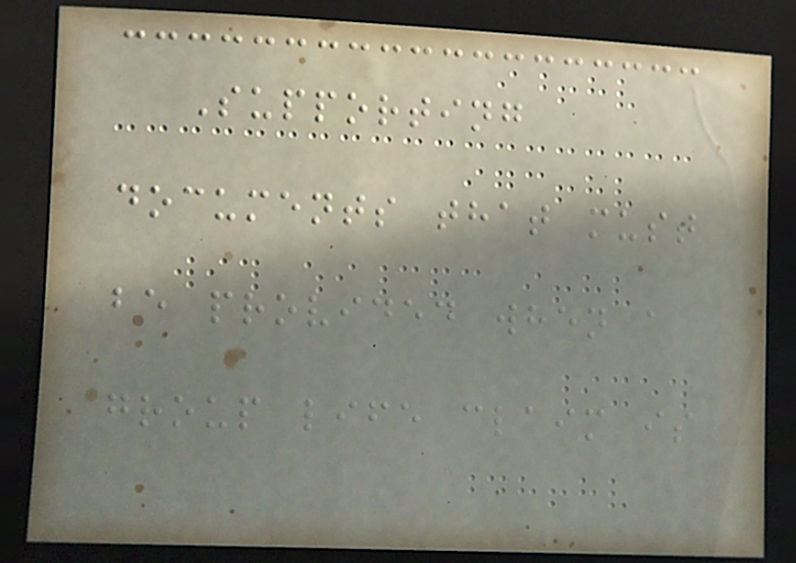Supporting
documents that must
be provided when a
group life claim is
